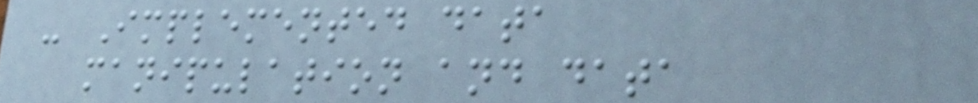- Implemented data
manipulation and data
